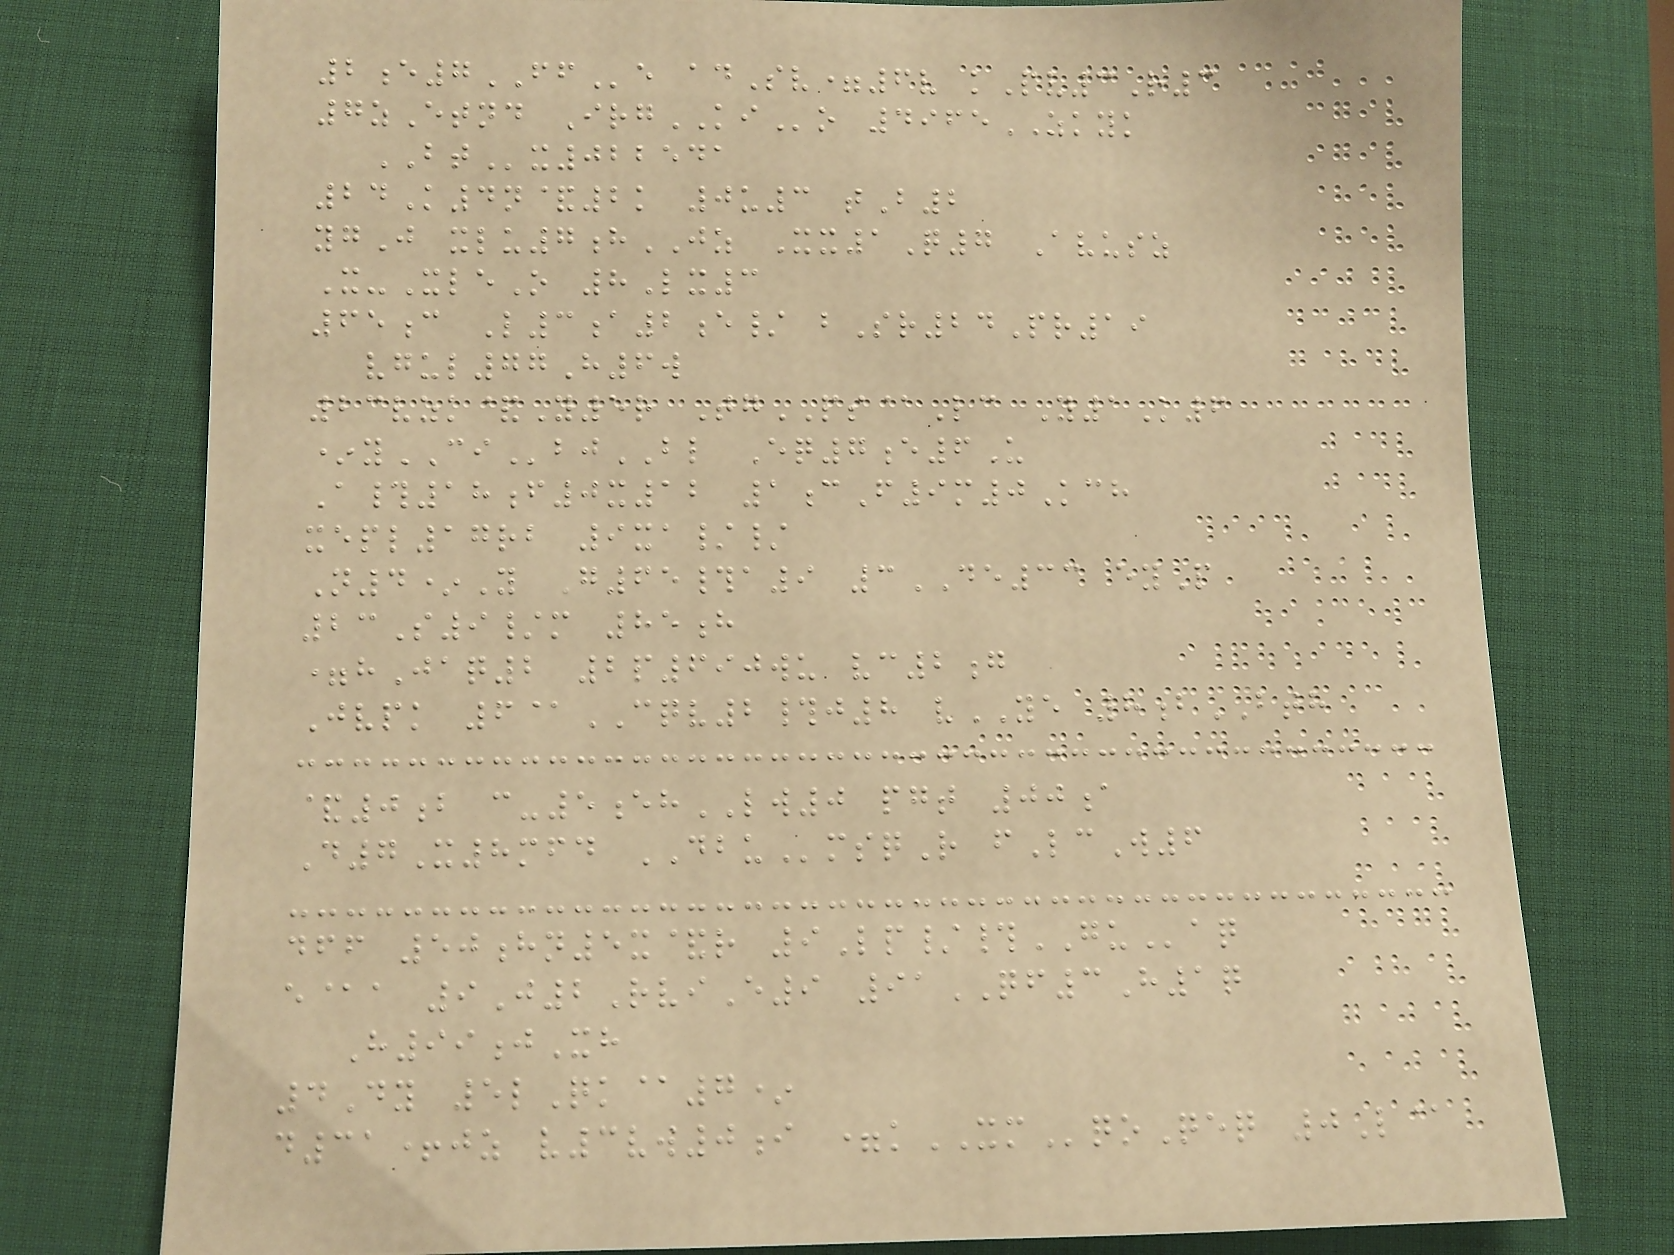2e7FFe adSv=6v kPv3R3
7zEtnd IrgKIo 4965ZKYK
BTx022541
24K4n&2k 0u3 tB2
ygJ xlu7hJZ Xx1Q7 Avusz
X-XleO 8Lx3
65c L3a2e/ bSr24Pr19
vgul77H6w
23vzk&Y5r TgPS@Lc Y1K6
*yCIbjBL Eq7e6U
A#18f0x12 1cF9m0Kch
xepl17rb 9xa//
N4*Y G65#a9 3DE33 eyP
23S9/m 85h
=hJaq2 2p690wu vc2g
Jvpk 6@CQV2#j8 vYE 8bBTH
&0b c-5ehLW0 pgt 00a
D7X8mfd DBUmsqR fLcW6
dff 50hn5x&r 9Lp/#GUaq
e@a 9J2RviE9 91QF3H1q
H99jXh
4Dy 5lQk@7*
d31+jz v3vw0i =kXMqoQeq 0L@
